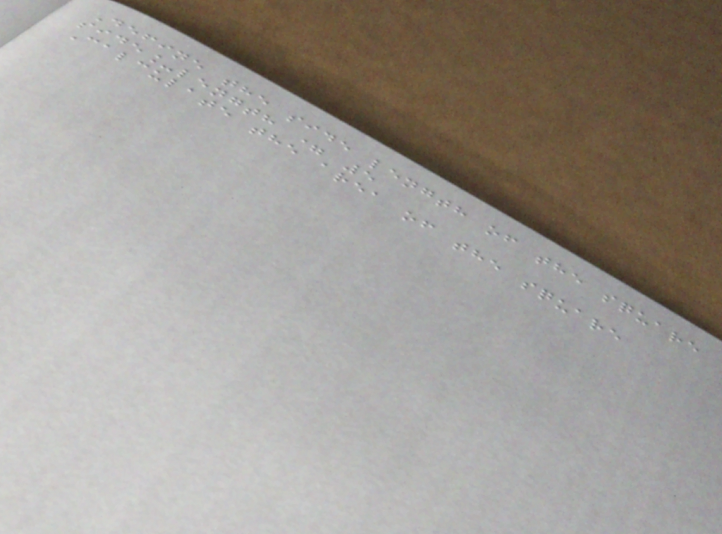Define the side length of the square
side_length = 5
Calculate the area of the square
